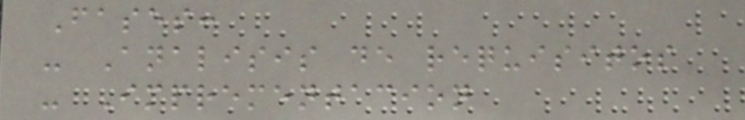Fases:
- Analisis de requisitos
- Imprementacion
